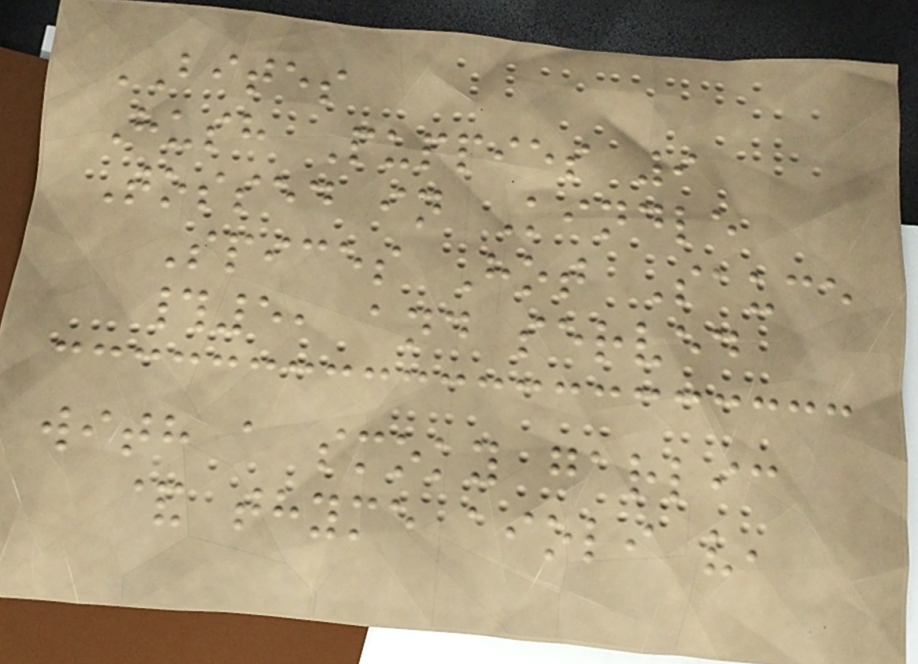BITES
Hush Puppies 9
Tossed in Kindle
Spices Hot Sauce
#5, and served
with a smoky garlic
& thyme aioli v,
